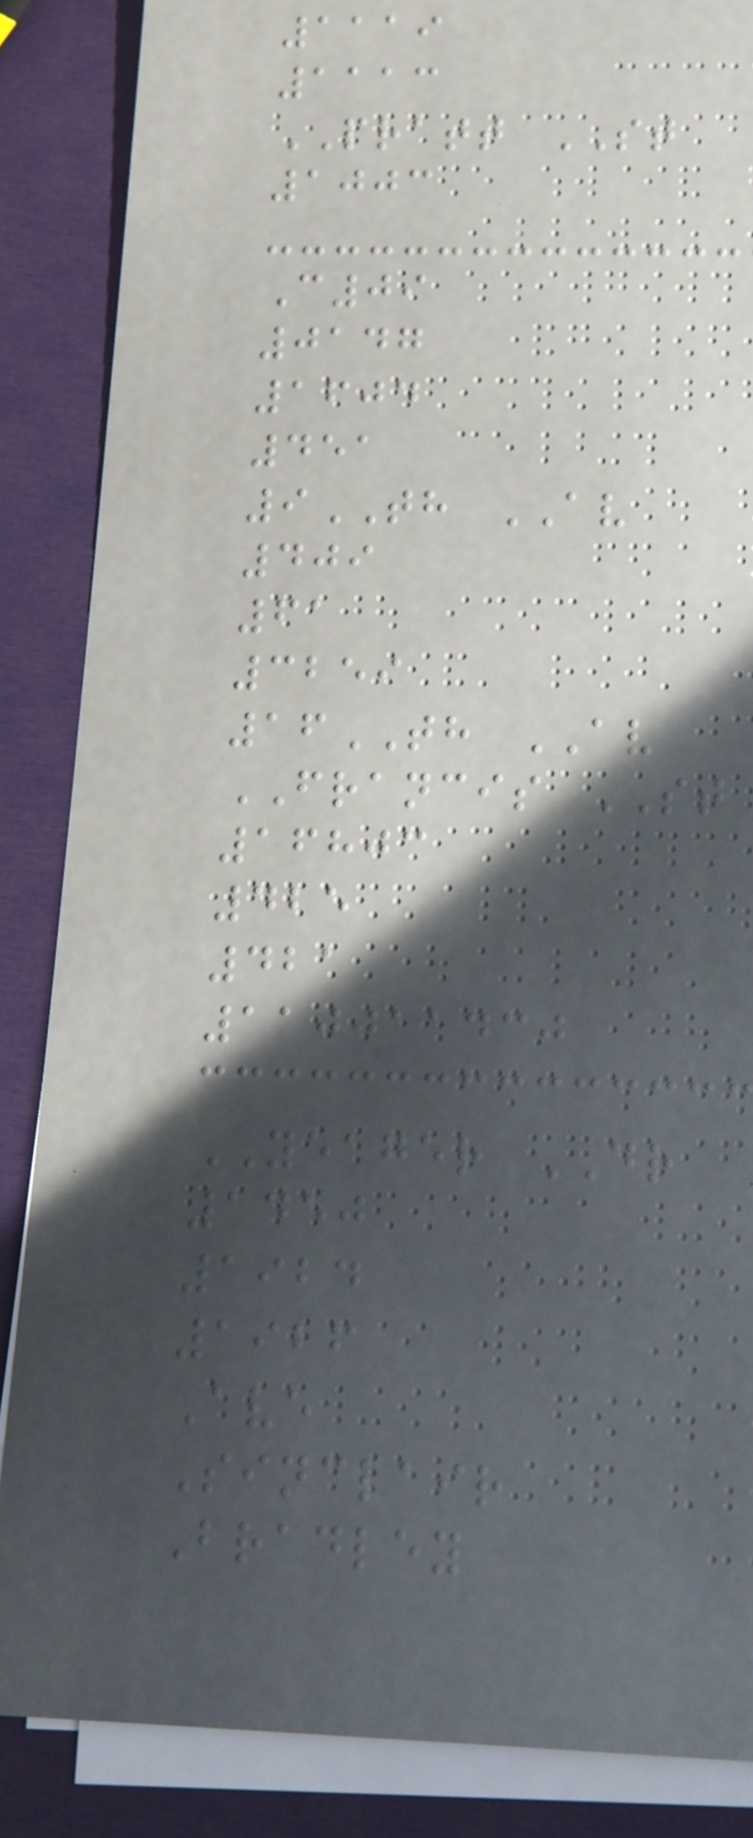1119
1113
PRATT ST
1003
C09
0147
1604
451
9TH AV
409
61
3259
16TH AV
FRANCIS ST
16803
425
421
110011430
YEAGER DR
1450
1924
1926
Ave
Sinclair
Bradley
